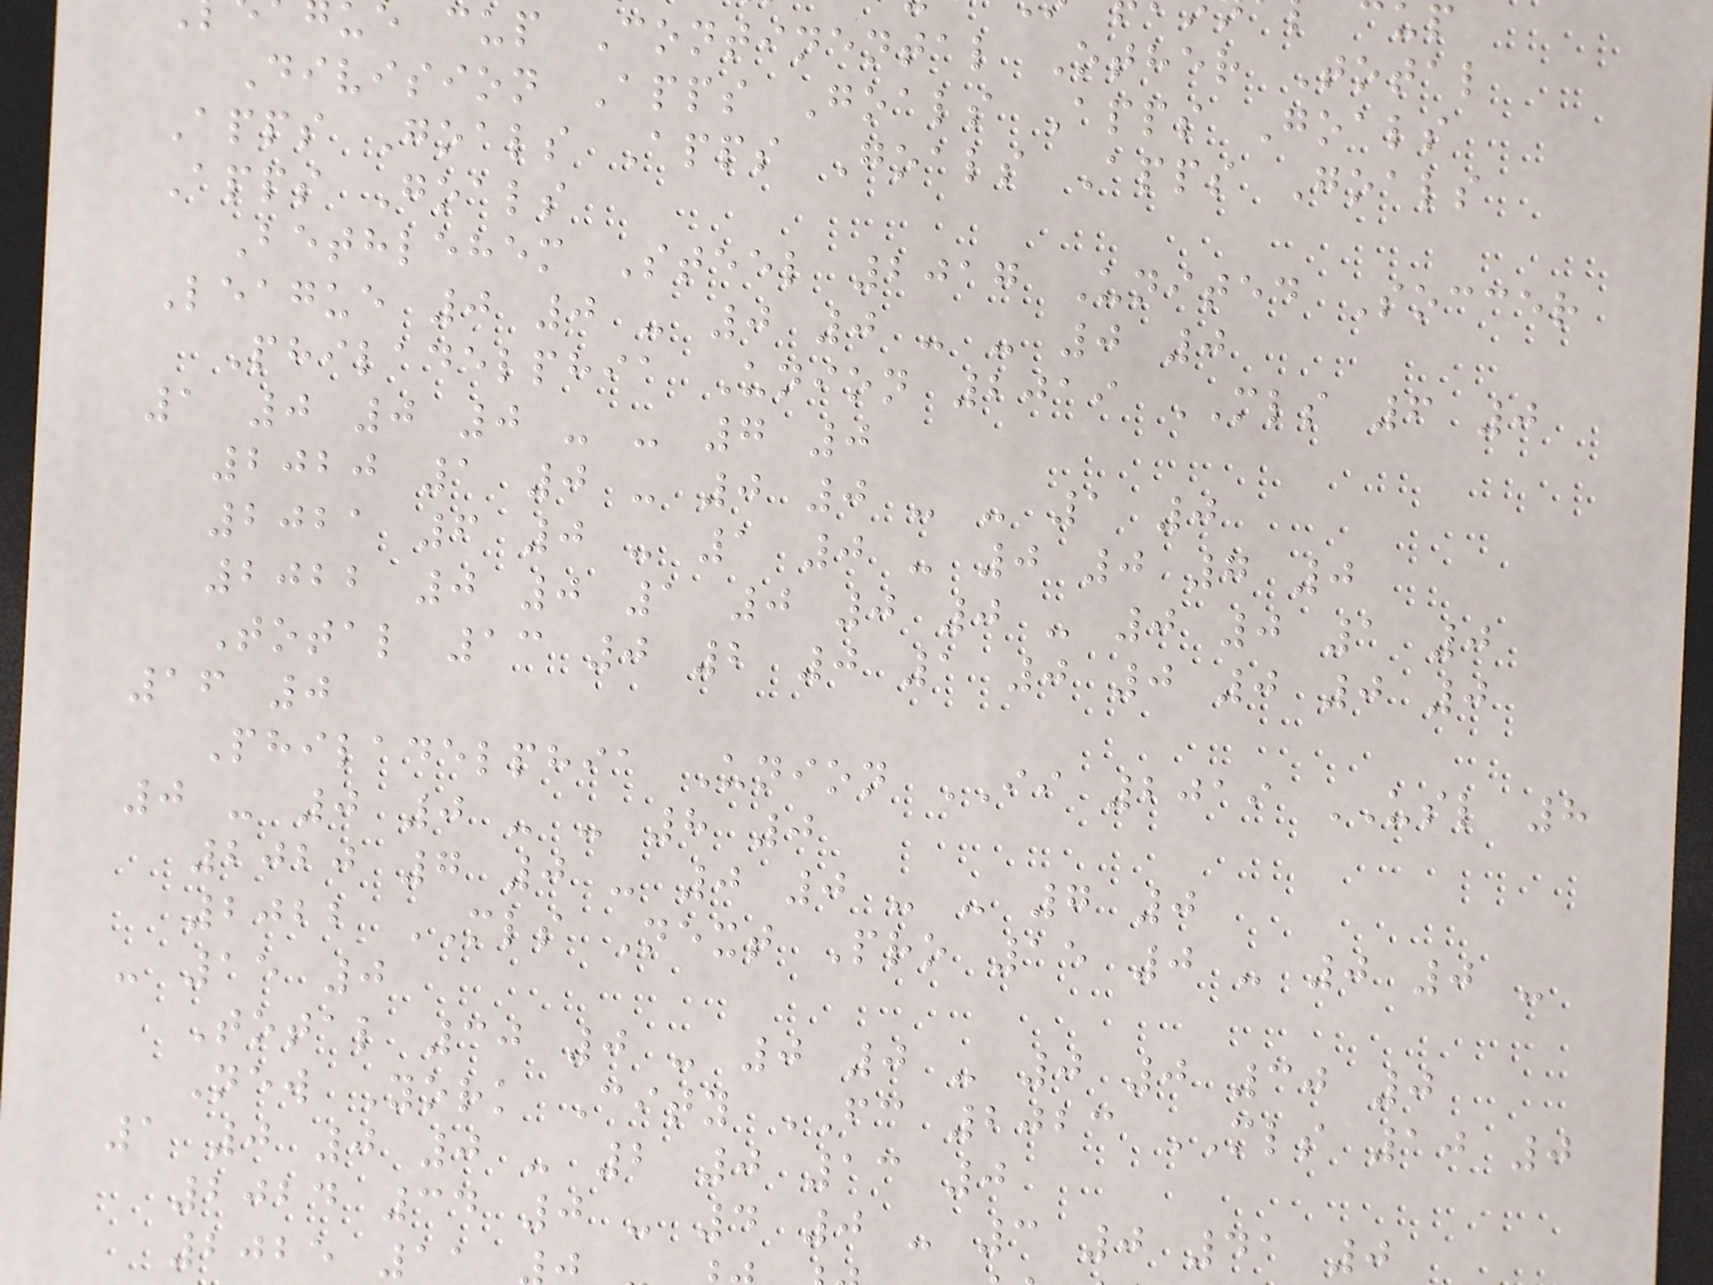ue cup Continental Other Total
Division Apps Goals Apps Goals
Apps Goals Apps Goals Apps Goals
Apps Goals
Bethlehem Steel 2017 United Soccer
League 0 0 - 0 0 - - 0 0
Philadelphia Union 2019 MLS 6 0
1 0 0 0 - - 7 0
2020 1 0 - 0 0 - - 1 0
2021 6 0 - 1 0 - 0 0 7 0
2022 0 0 1 0 0 0 - 0 0 1 0
Total 13 0 2 0 1 0 0 0 0 0
16 0
Philadelphia Union II 2019 USL 8
0 - 0 0 - - 8 0
2020 7 0 - 0 0 - - 7 0
2022 MLS Next Pro 15 0 - 0 0 -
- 15 0
Total 30 0 - 0 0 - 0 0 30 0
New York City FC 2023 MLS 10 0
1 0 0 0 - 2 0 13 0
2024 34 0 - 4 0 - 3 0 41 0
2025 11
